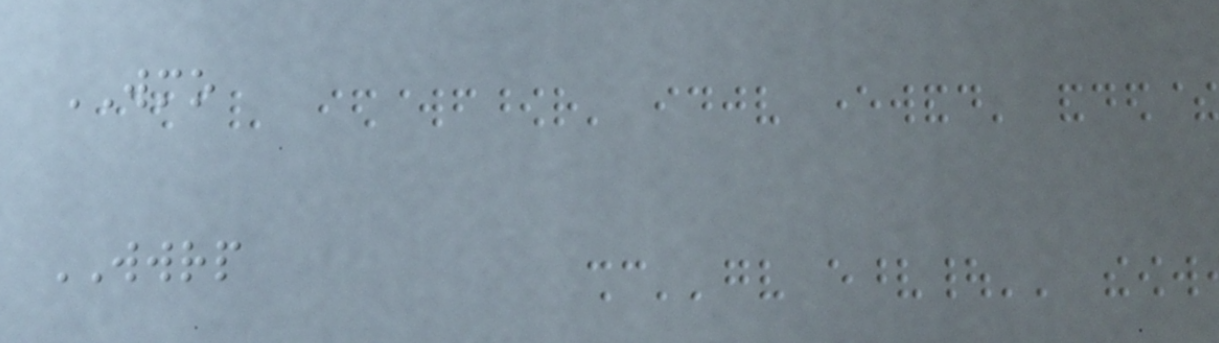WMO
WWRP
